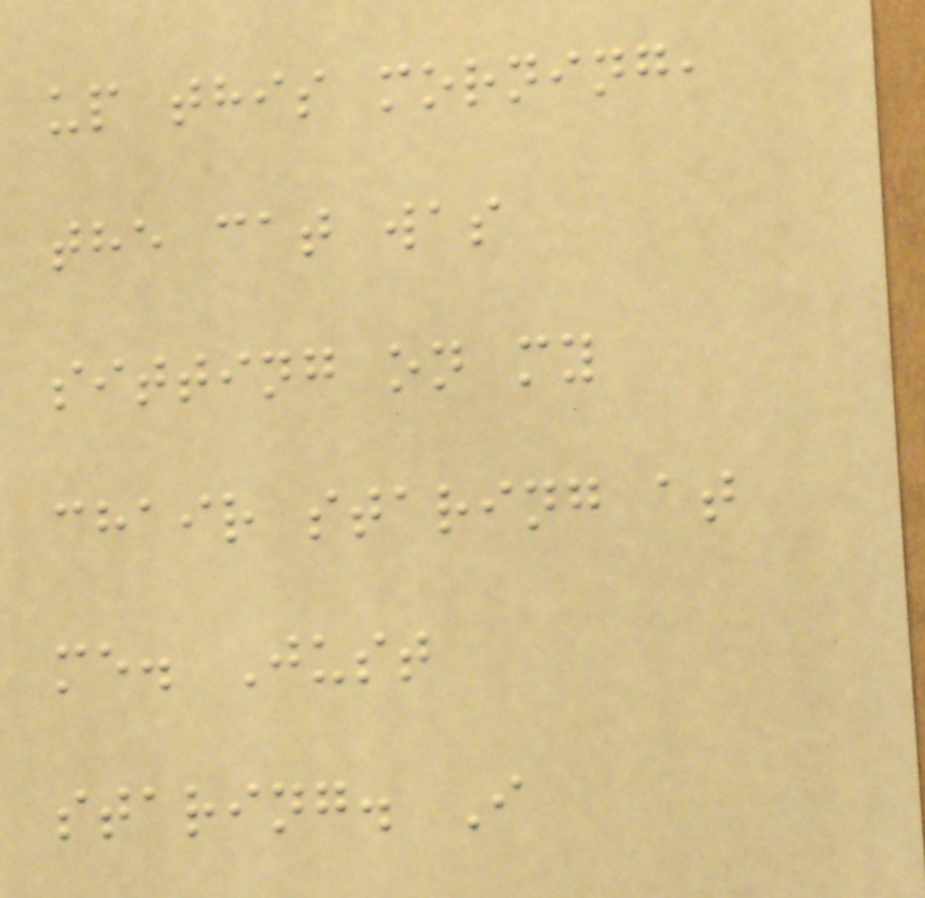up this morning,
the cat was
sitting on my
chair staring at
me. Just
staring. I
